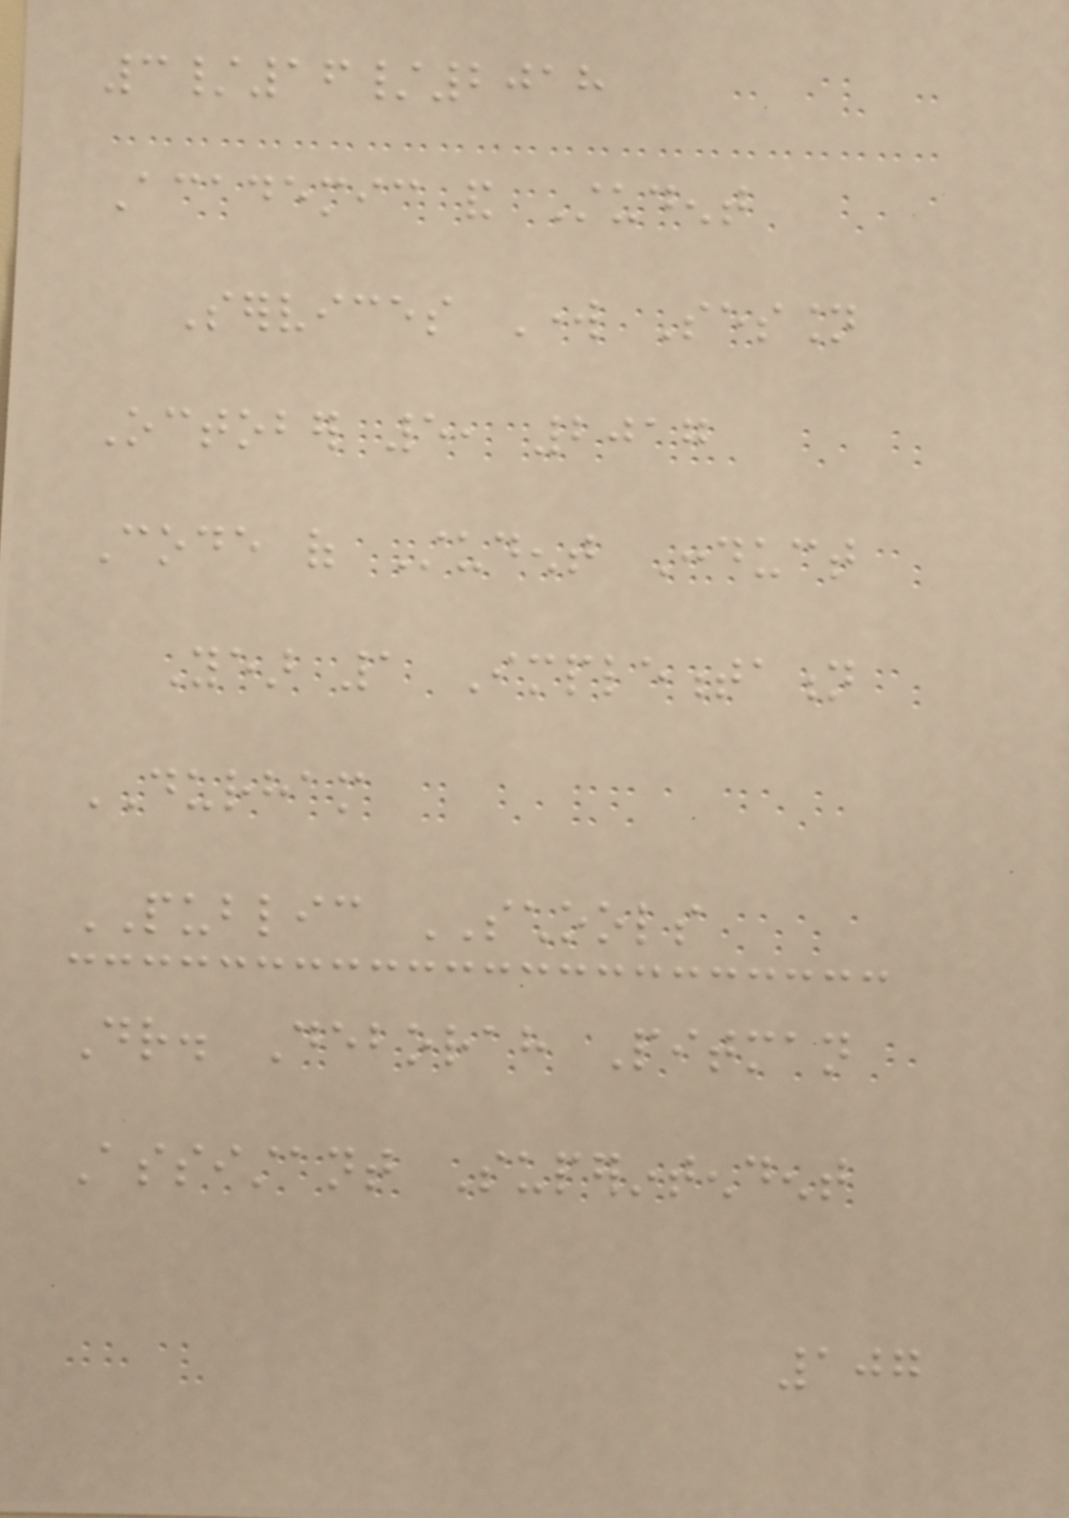3/16/2018
Academic and Student
Services Work Session
October 5, 2017
Code of Student Conduct
Year 1 Implementation
DURHAM
PUBLIC SCHOOLS
Dr. Deborah Pitman
Assistant Superintendent
107
